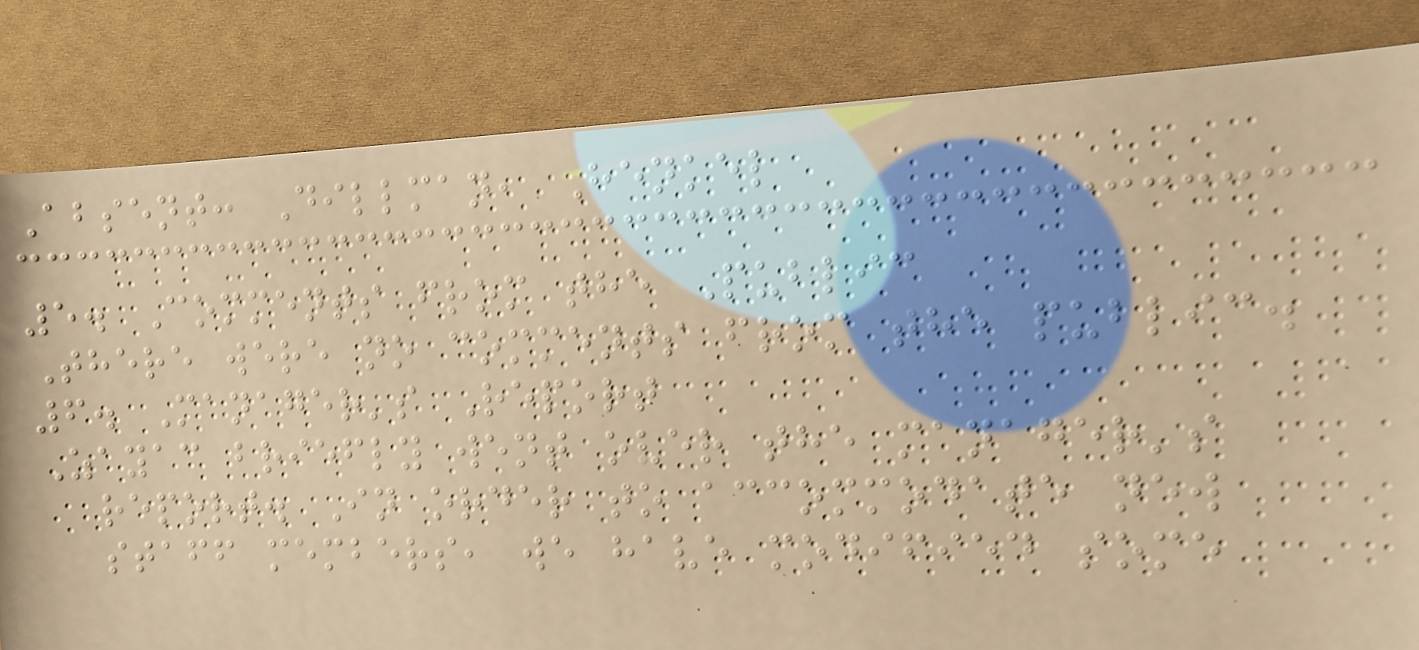Absent: Dillman, Henkel
5. Comments from the Public
There were no comments from the public.
6. Manager's Report
Zayac briefly went over the manager's
report. In order to accommodate new
staff members, we have modified some
